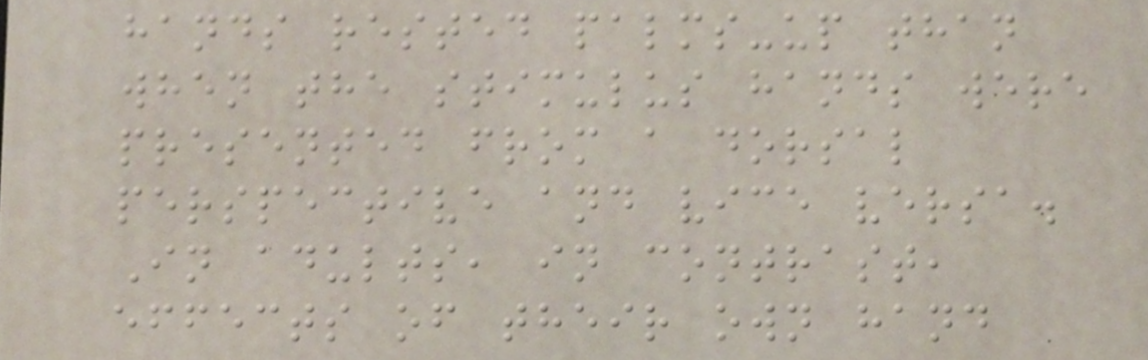hands rested palms-up than
when the stimulus hands were
presented from a dorsal
perspective and vice versa.
In adults, in contrast,
effects of their own hand
